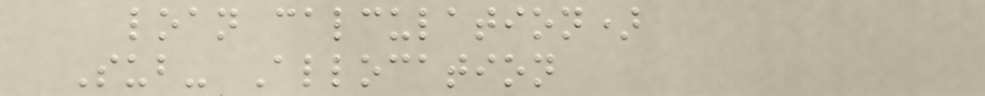loan calculation)
Sub- Allocation
